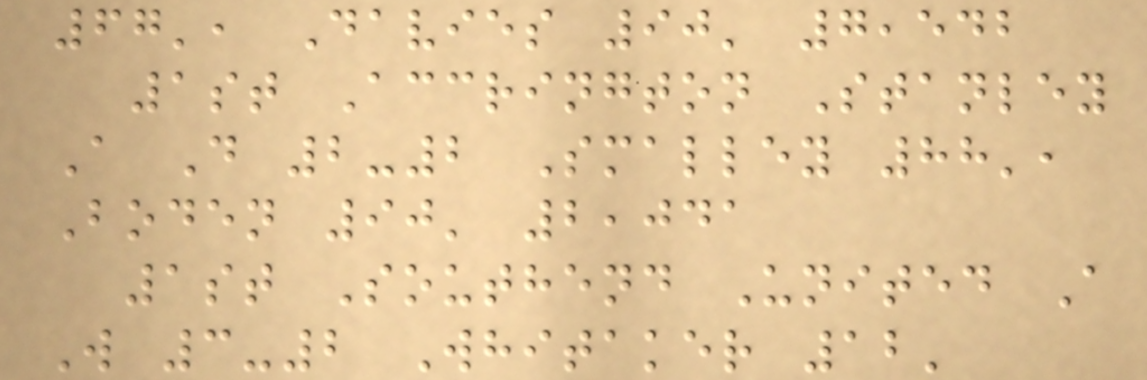67', Davies 90' 7,542
1st Accrington Stanley
A D 2-2 Smalley 88',
Boden 90' 2,041
1st Southend United A
W 3-2 Whitaker 12'
